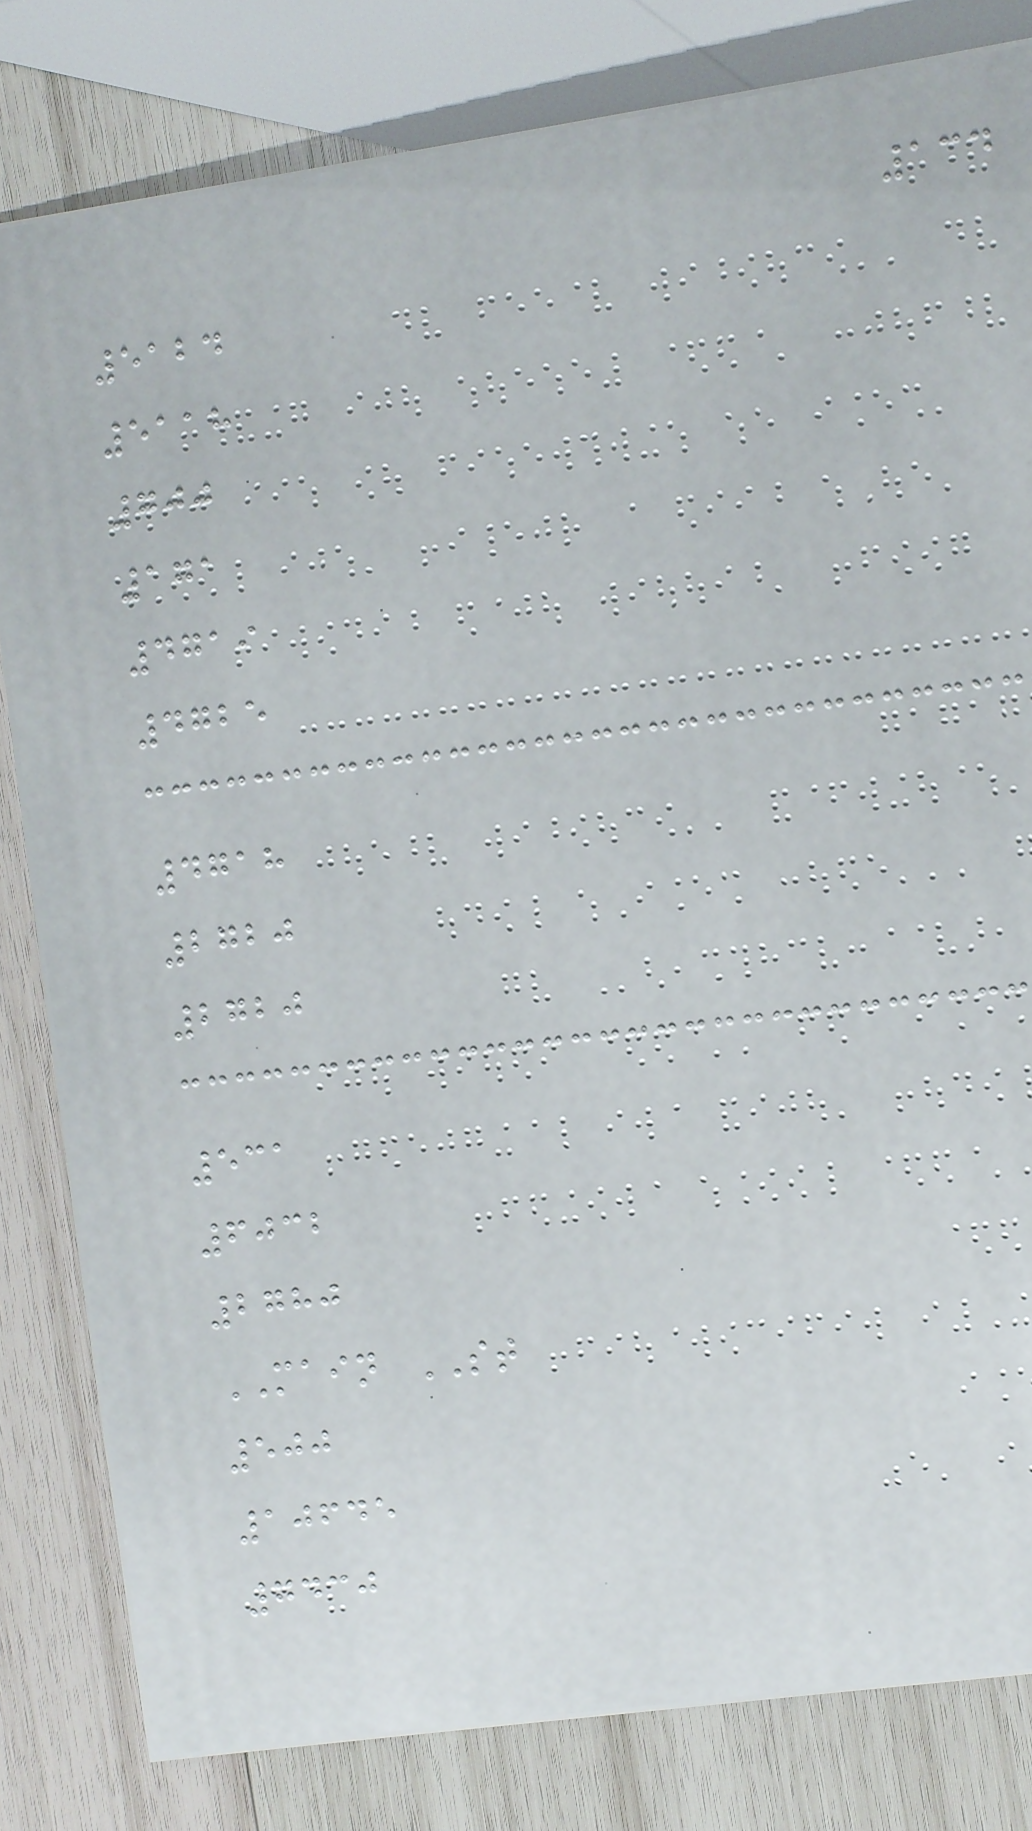134
5124
5118
700
171
4719
4725
4718
2720
2720
531
6032
2780
MAIN ST
500
10645
7430
